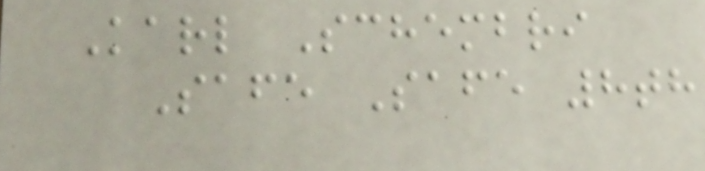Karl Schembri
Safe Safe 8th
